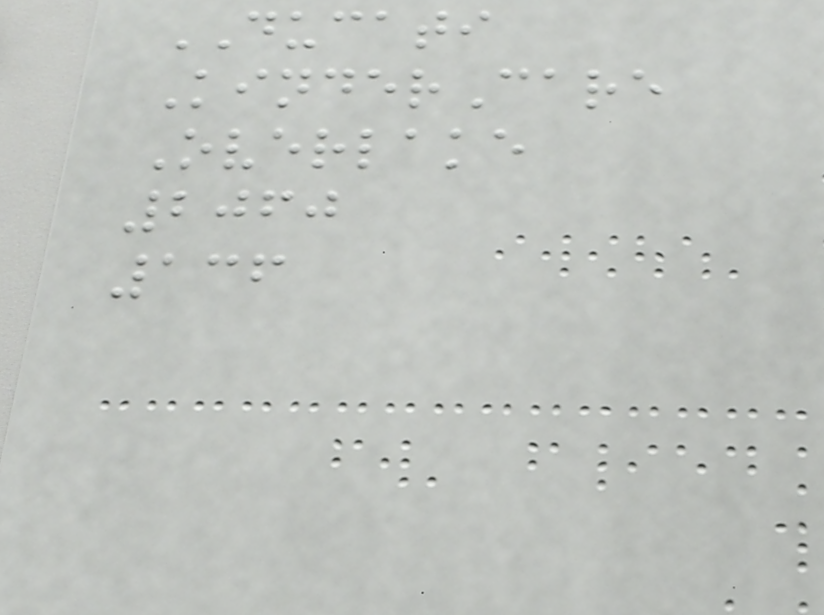DUCATI
KinderCare
Overlake
2060
136
